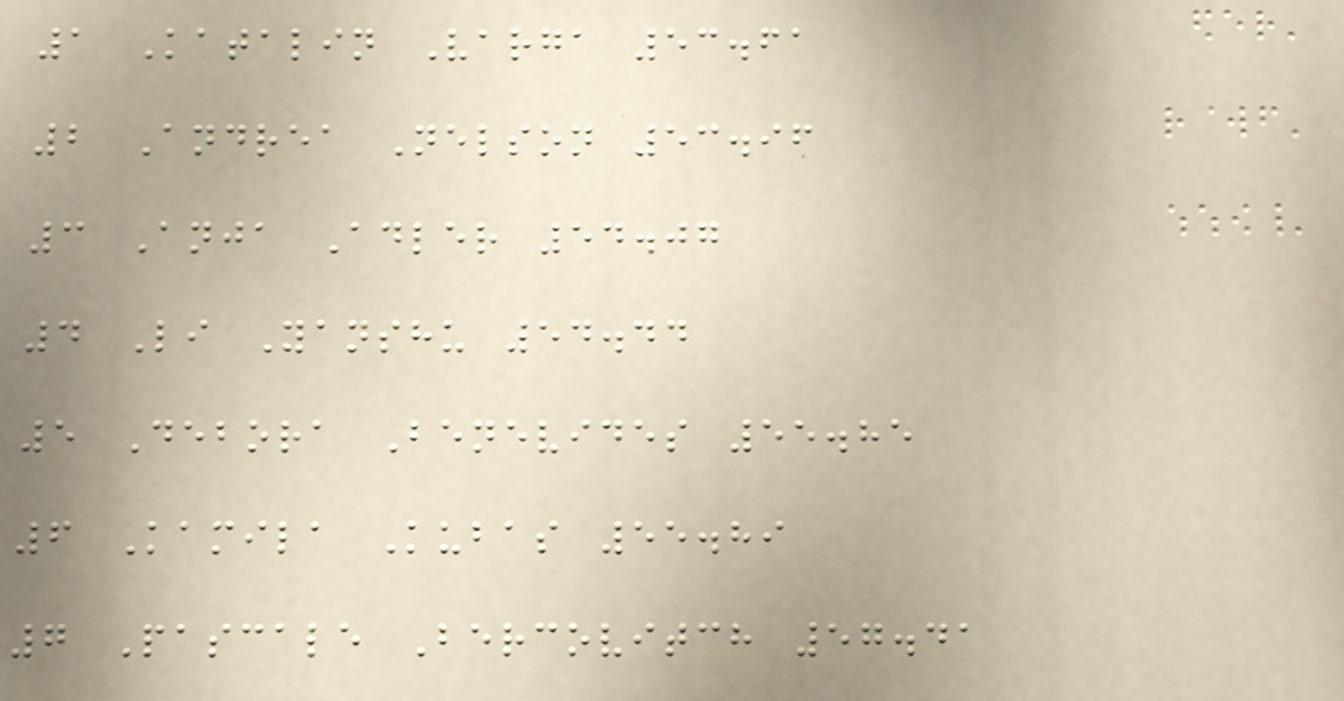1 Katalin Varga 53.61
2 Andrea Nelson 53.96
3 Anja Adler 54.07
4 Li Yanshu 54.44
5 Debora Benevides 55.85
6 Kamila Kubas 55.89
7 Pascale Bercovitch 57.41
